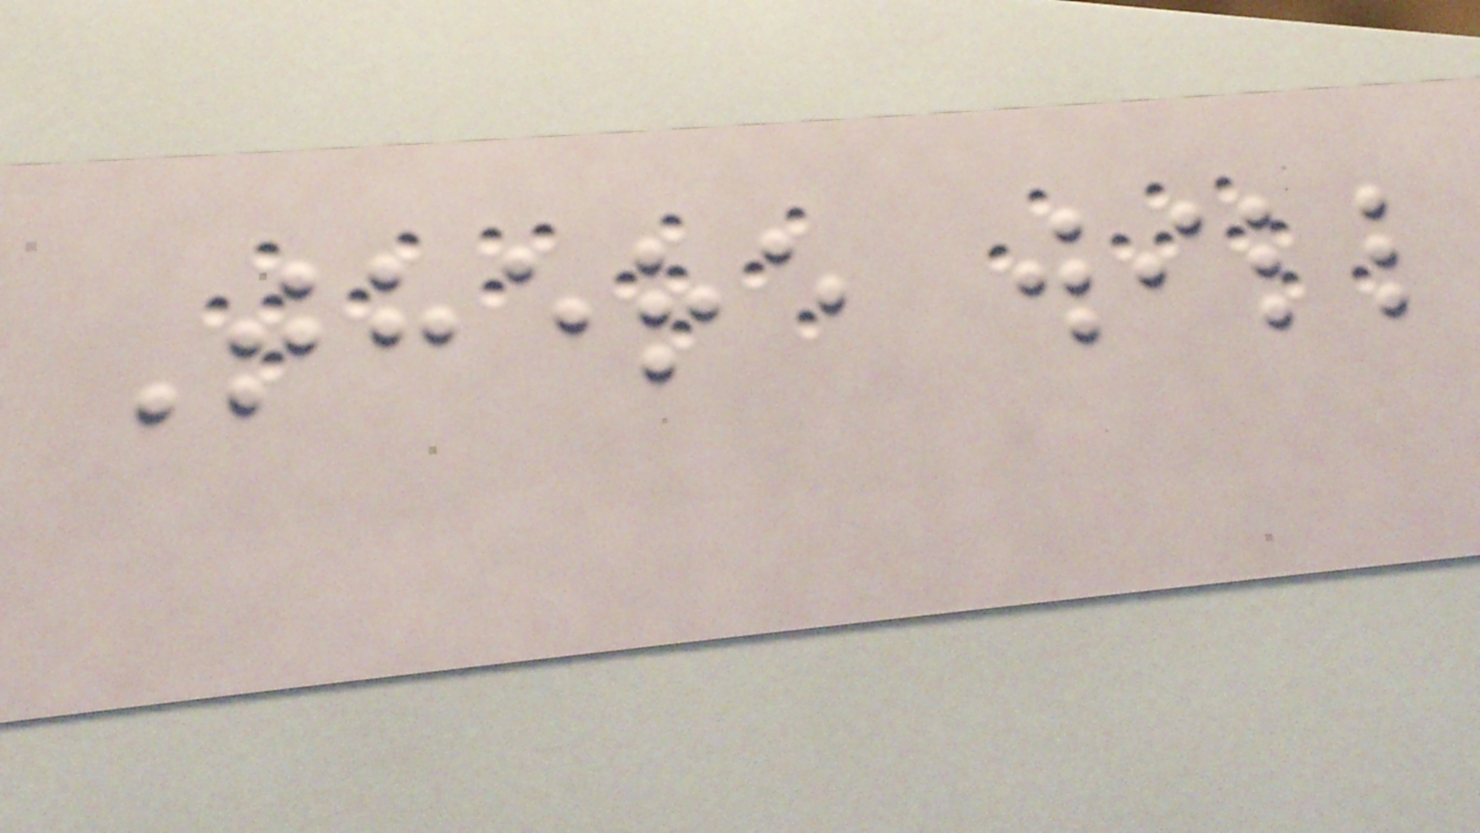There will
